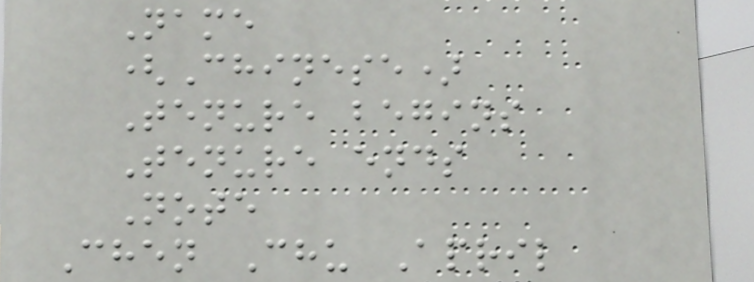Name
(Chinese)
Tenure begins
Tenure ends
Note
Chen Chu April
